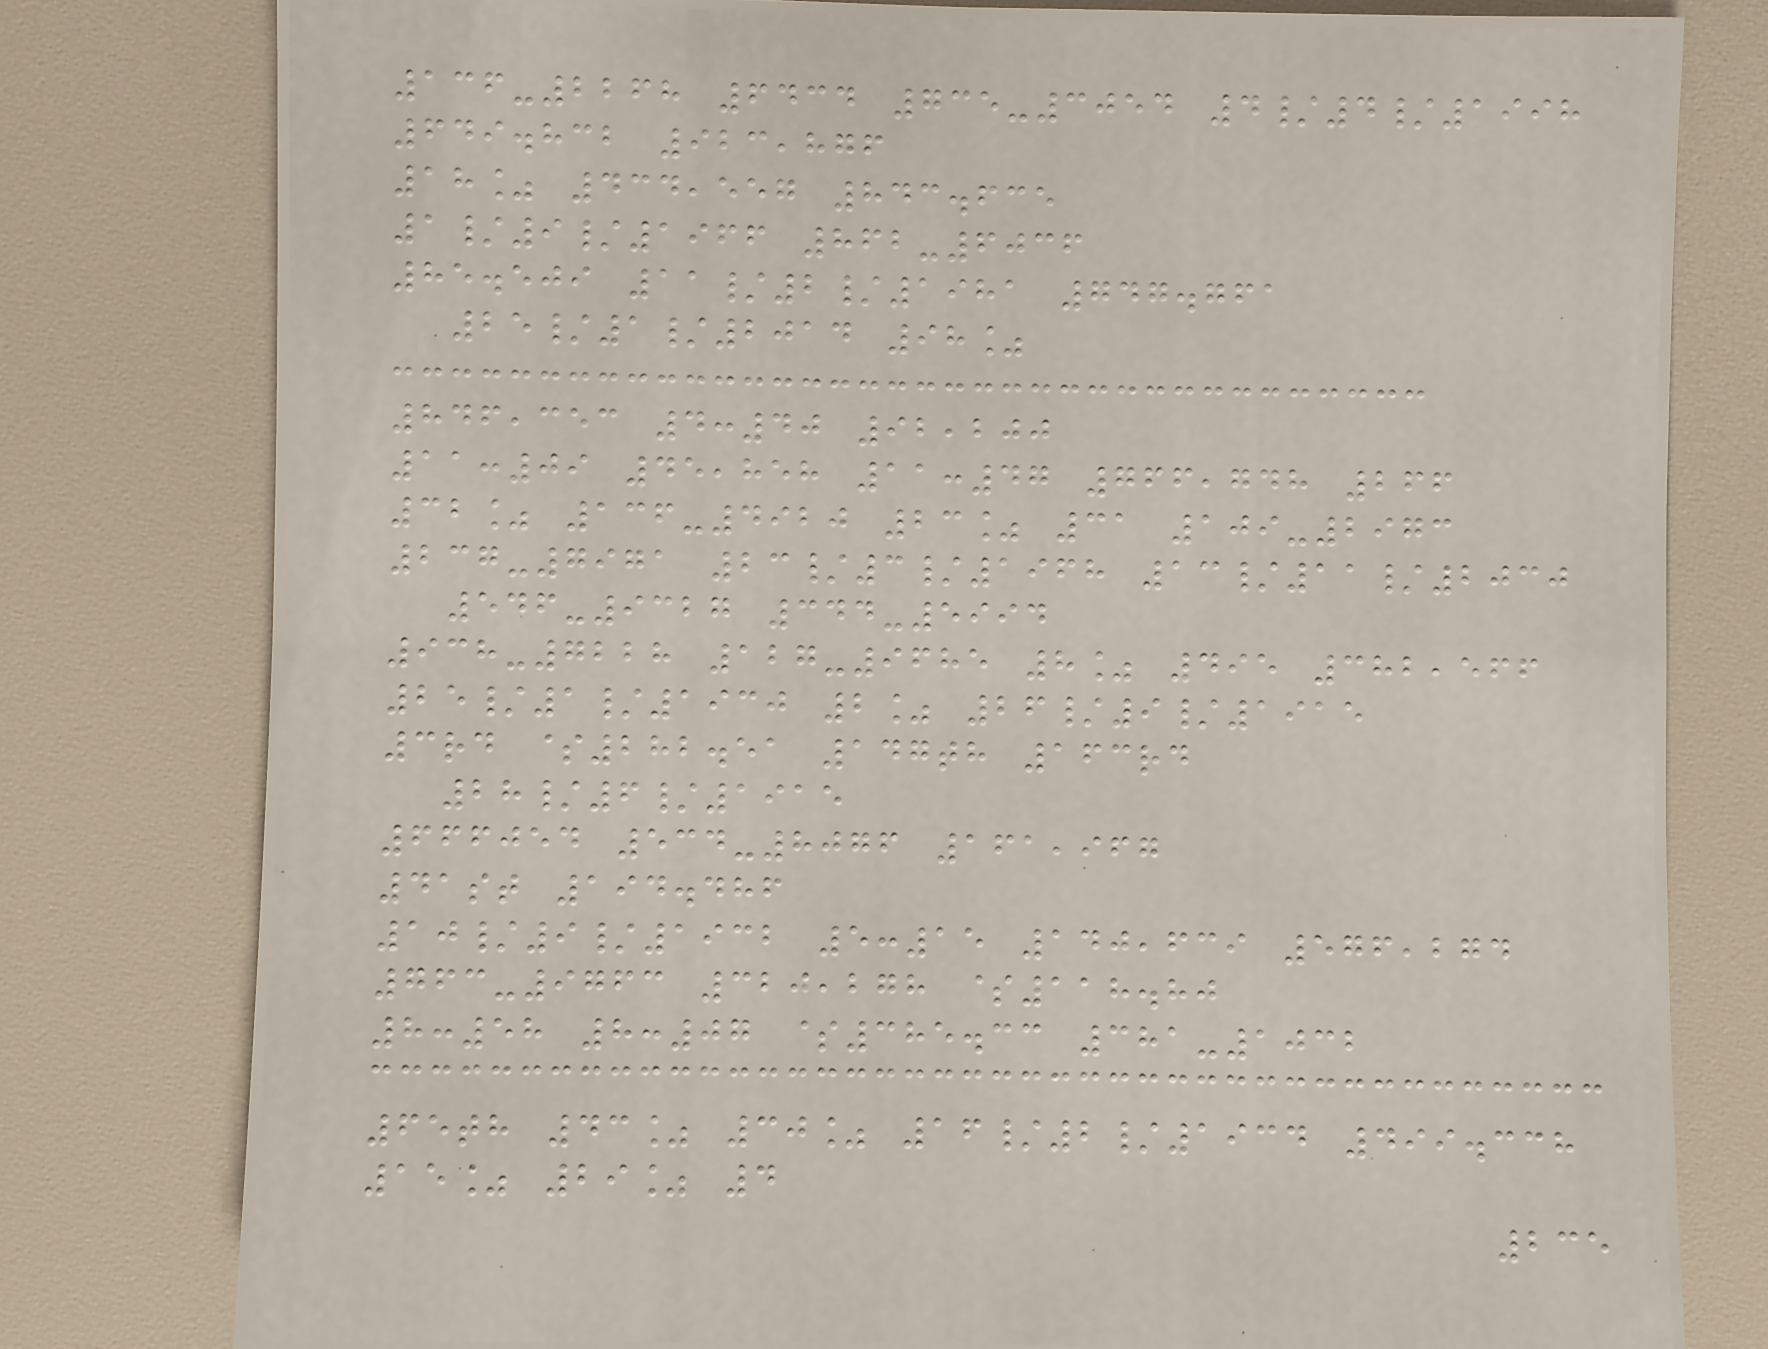136-2268 6434 735-3054 4/4/1998
649.832 923,876
18% 434,557 843.635
1/9/1966 862-6036
85.509 11/2/1981 747.761
25/1/2014 98%
846,353 4:40 92,200
11:09 45,858 11:47 766,748 266
32% 136-4920 23% 31 109-2973
237-7971 23/3/1968 13/11/2030
546-9327 344-5994
938-7228 127-9685 8% 495 382,566
25/1/1930 2% 26/9/1915
3rd $282.51 147th 163rd
28/6/1915
666054 534-8076 161,967
41st 194.486
10/9/1932 5:15 140,639 576,274
763-9763 320,278 $118.80
8:58 8:07 $385.33 381-1032
65th 43% 30% 16/2/1934 499.338
15% 29% 4
235
